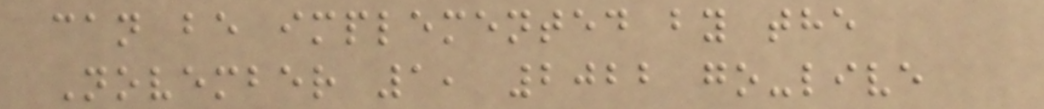can be implemented by the
November 1, 2022 go-live
